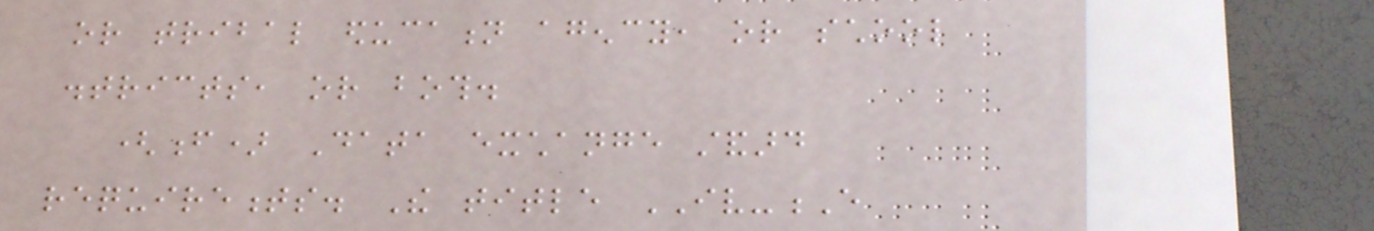or tribal education agency, or school
districts, or both.
(f) Data exchange standard
requirements. The title IV-E
